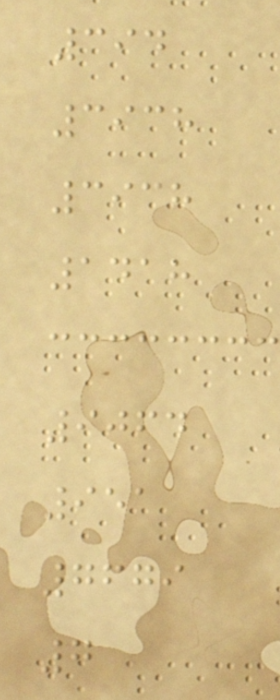394
3938
3938
1418
9064
951
7679
7
